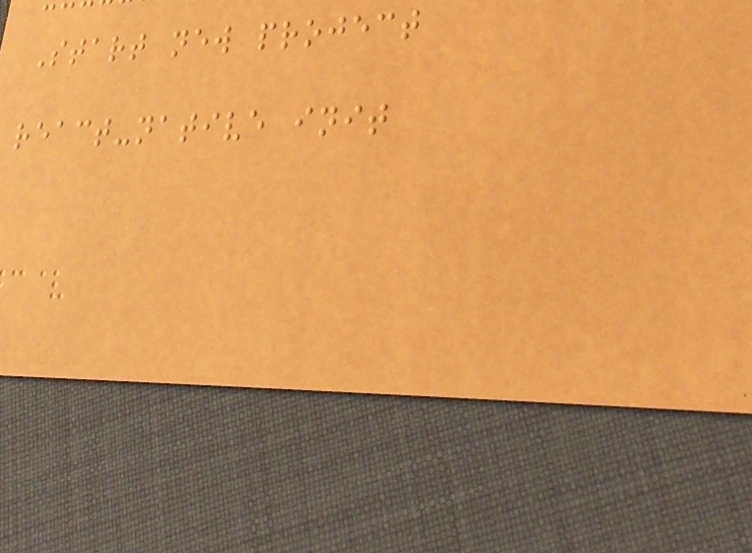Start new project
react-native init
